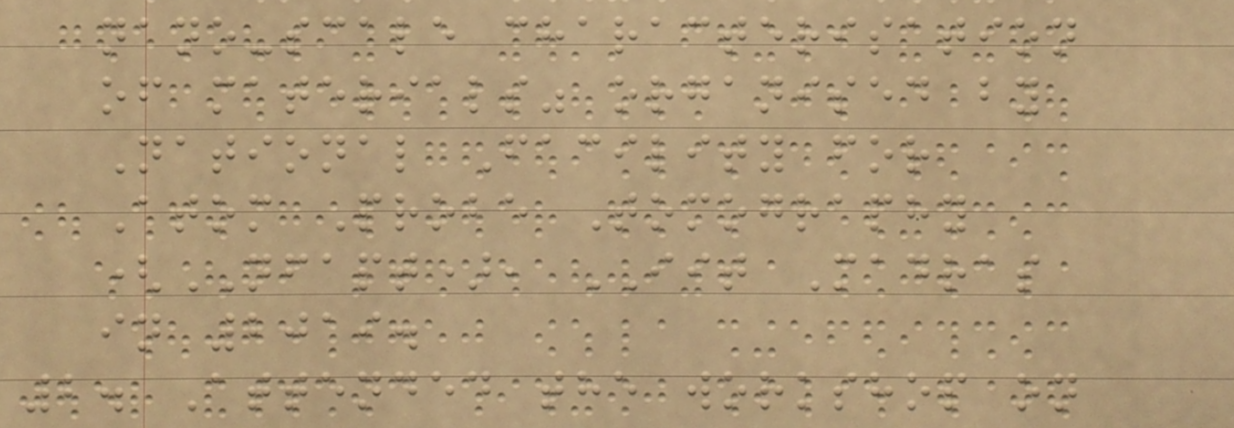nano-scale characterisation
of materials" organised by
National Facility for
Atom Probe Tomography
(NFAPT), IIT Madras
in 2019.
2. Attended the workshop on
